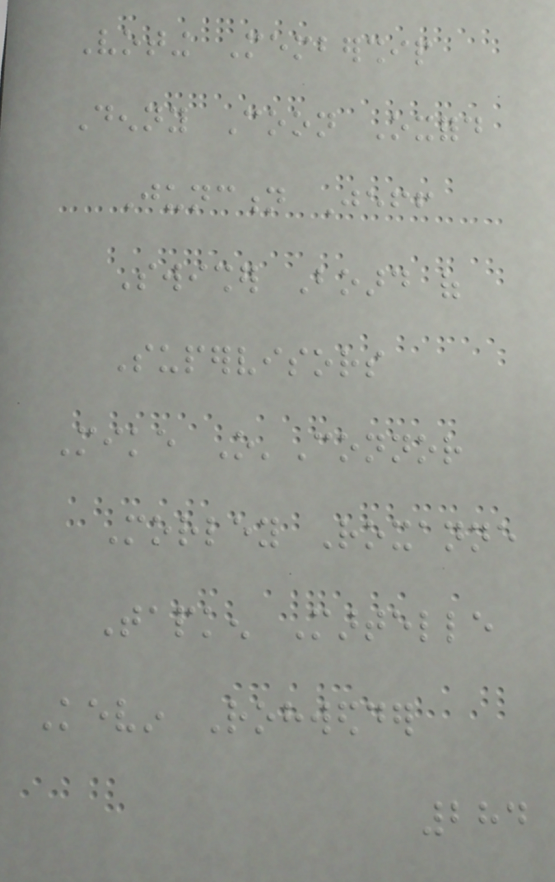Voting Membership
Denny Coon Oxford
Junction Jeff
Swisher Board of
Supervisors
Mike O'Connor
Morley Roxanne
Tapken Martelle
Kevin Rohwedder
284
